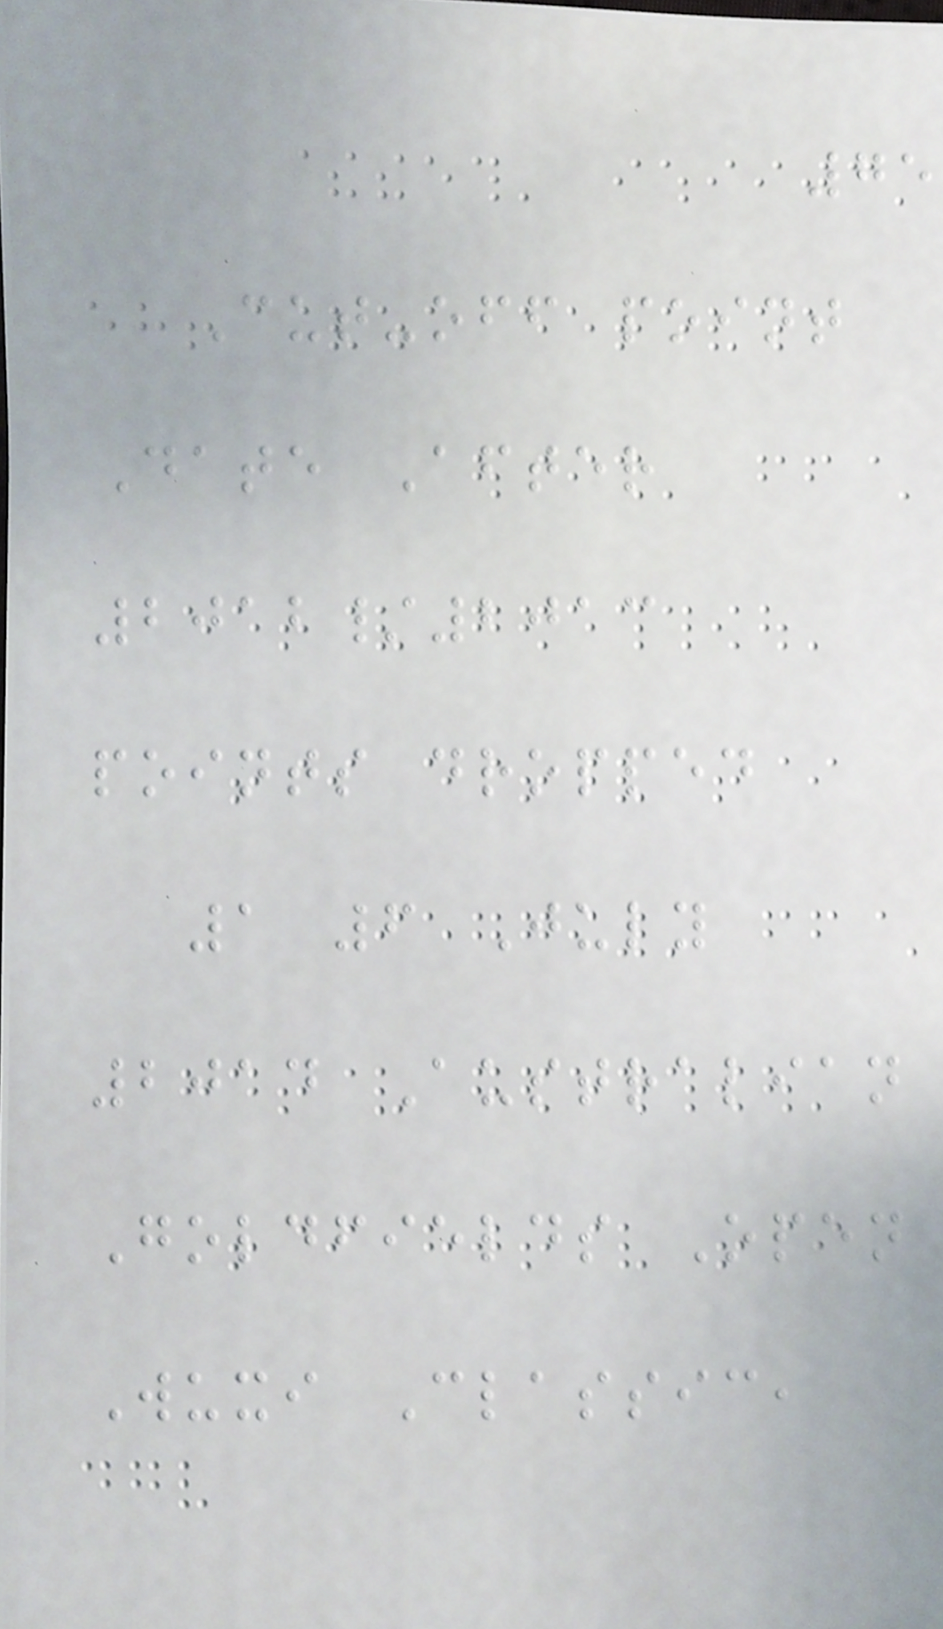75
Cut-off point
Date After
2012/2013
points dropped
1 6 July
2014 Australian
Goldfields Open
Wuxi Classic,
